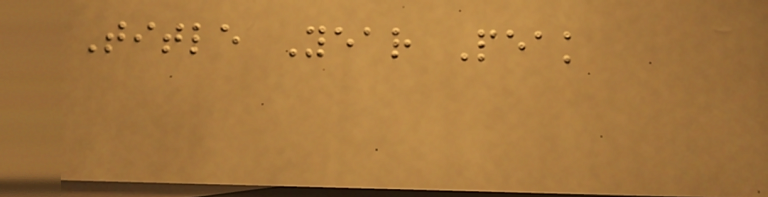Title Year Peak
